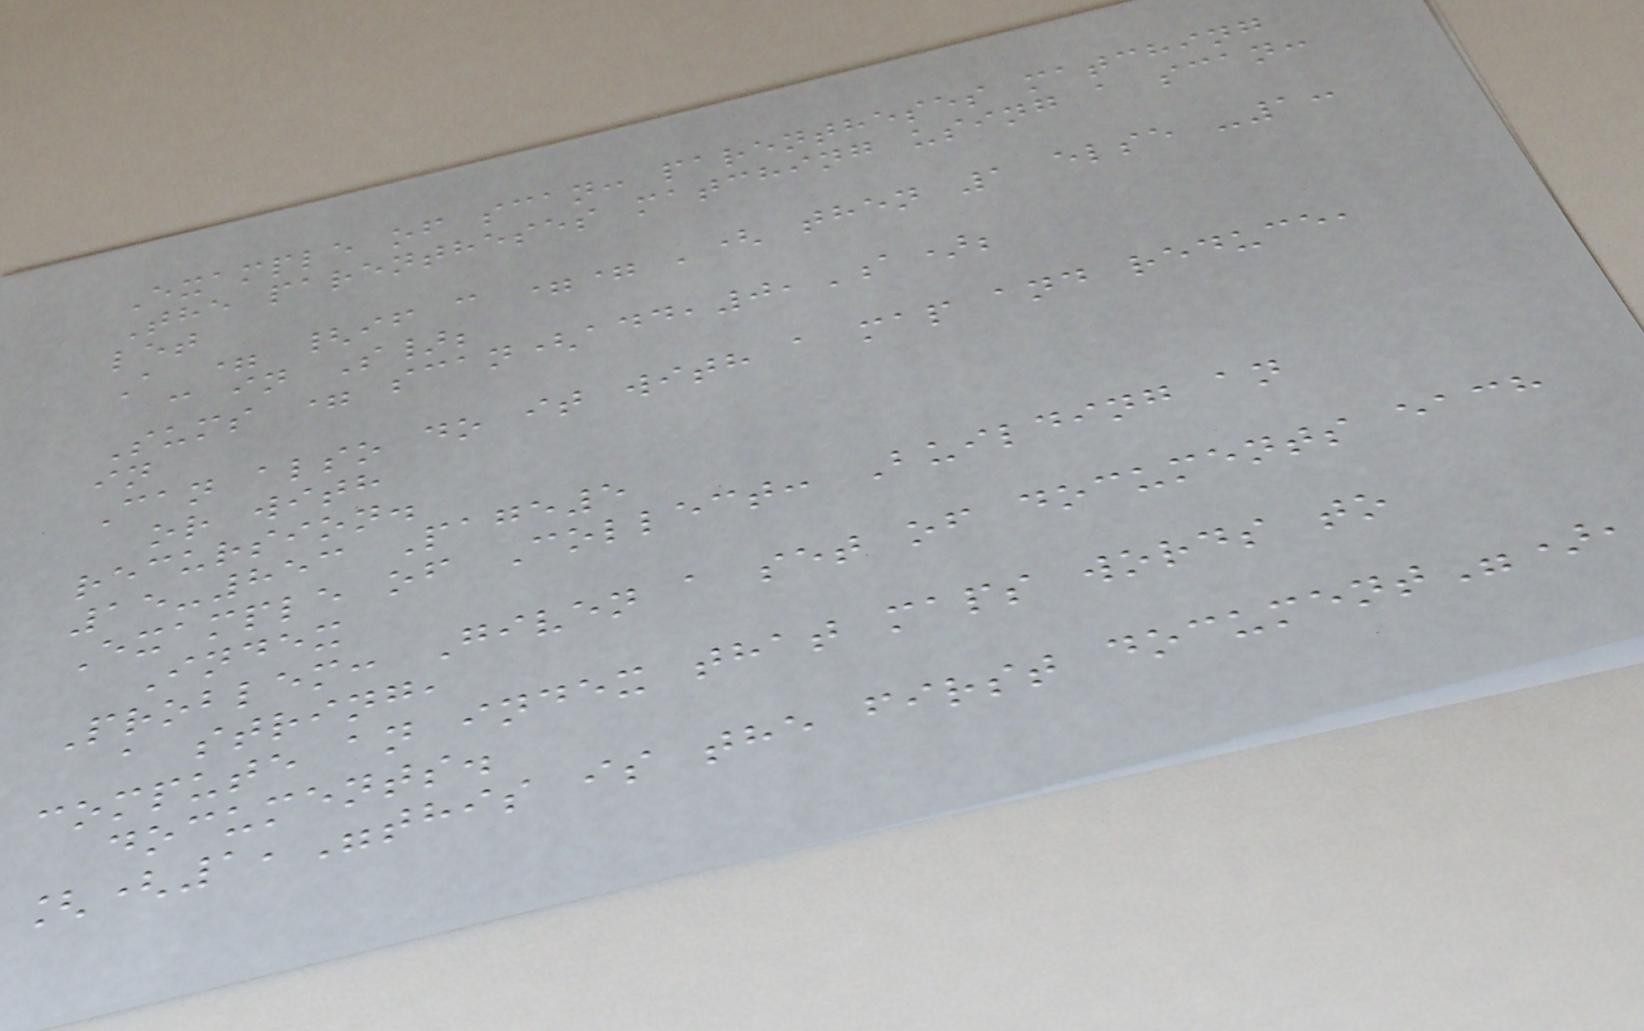Example of scan: parentheses matching
The parentheses matching using a scan:
let
A = {if c == '( then 1 else -1:
c in S};
Sums = scan(add,0,A);
in
Can also do it with a map and reduce,
or with
recursion.
15-853 Page5
Example of Collect: Building an
Index
Problem: Given a set of documents each
a string,
compute an index that maps words to
documents.
[(1,"this is the first document"),
